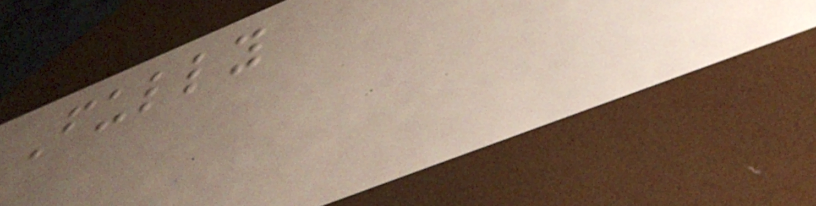Fully
